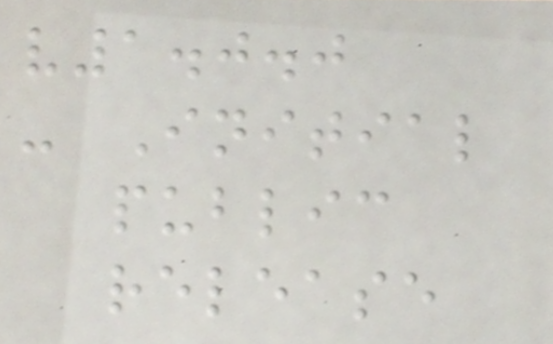v1.0.0
- Initial
public
release
